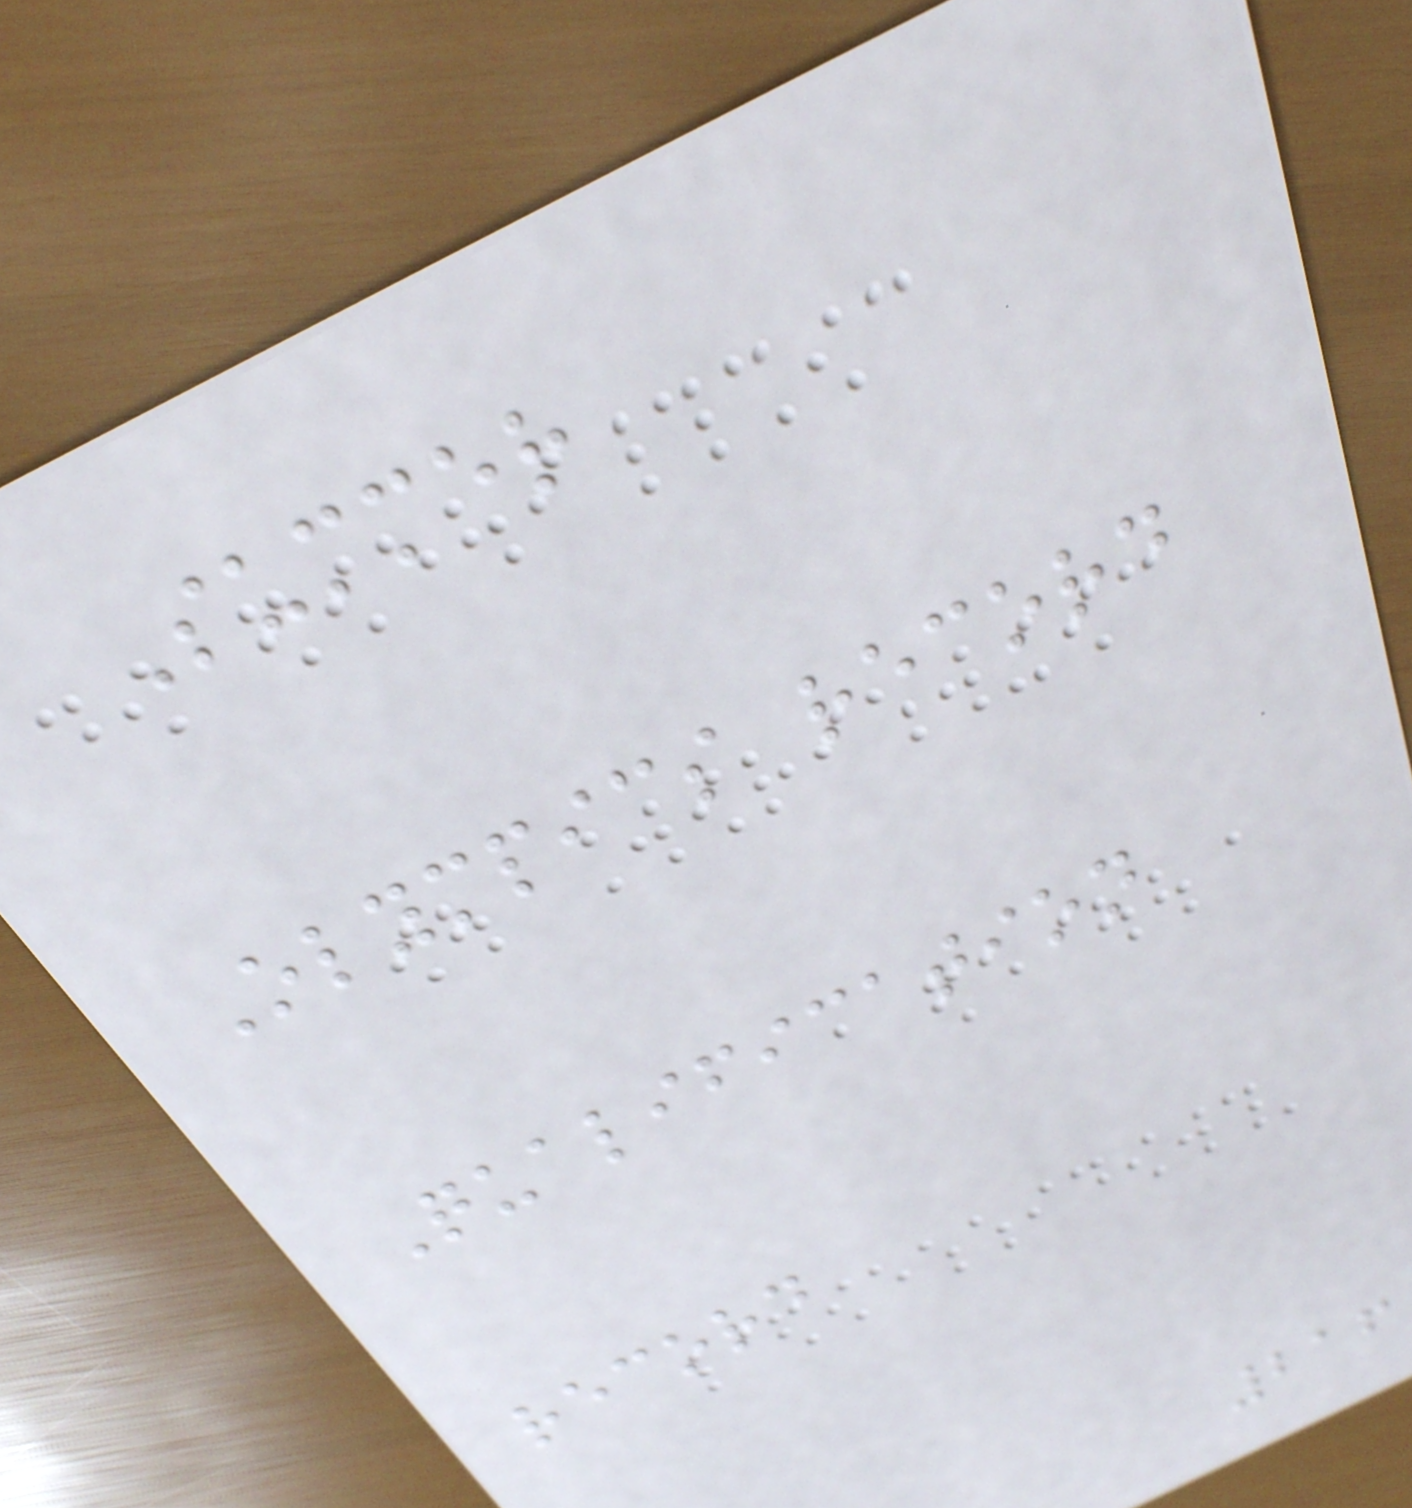Summer
Olympics record
Qualification
record
216
